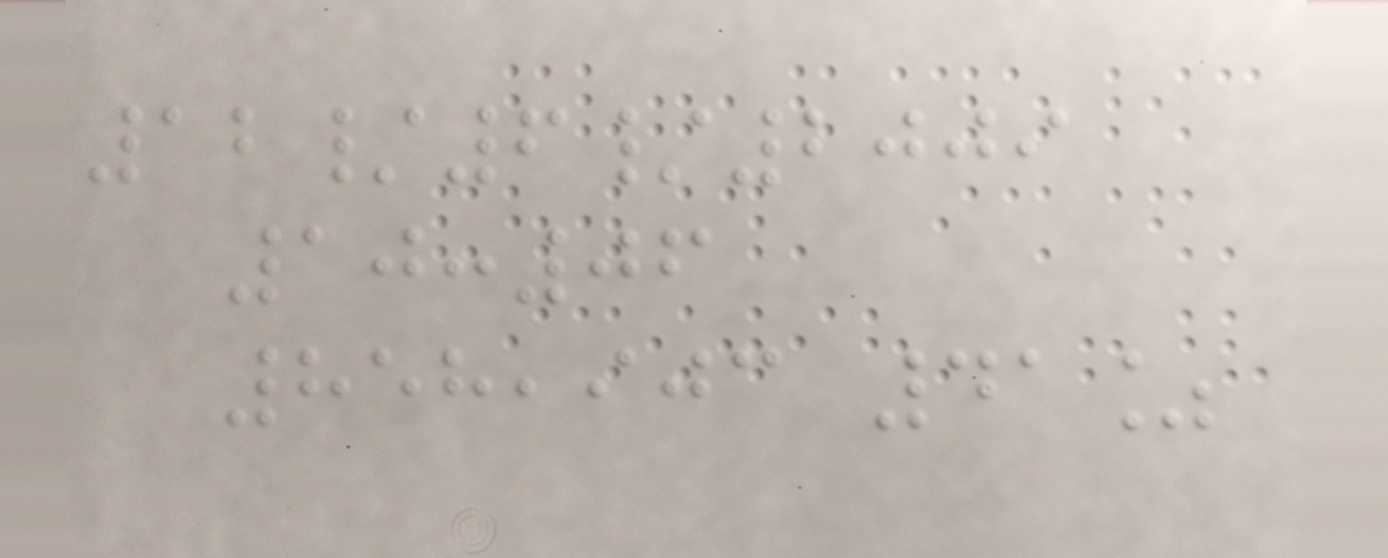12/6/2009
10:06
858,903 41%
